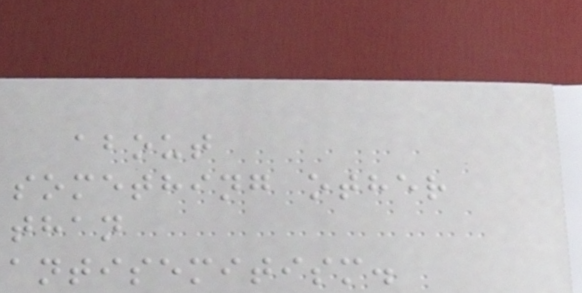about
something other
than
antisemitism.
